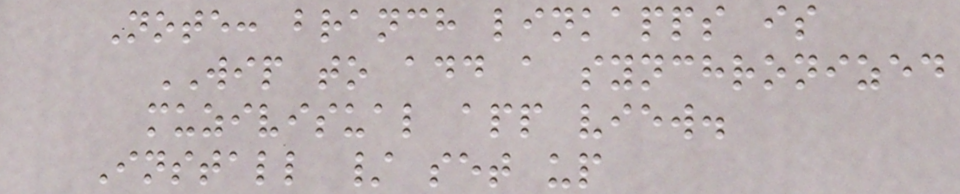Note: branch linkapps is
WIP to add a synchronized
muzivisual app view.
Install / set up
